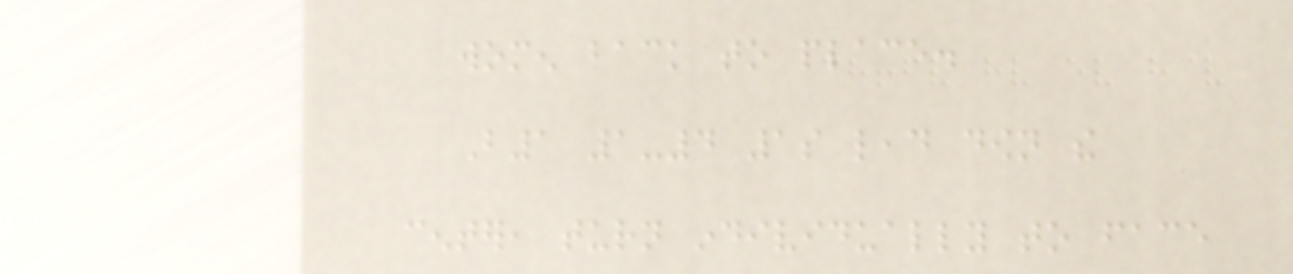women back to place.
B1 1-4 1s lead down the
center, turn individually to face
